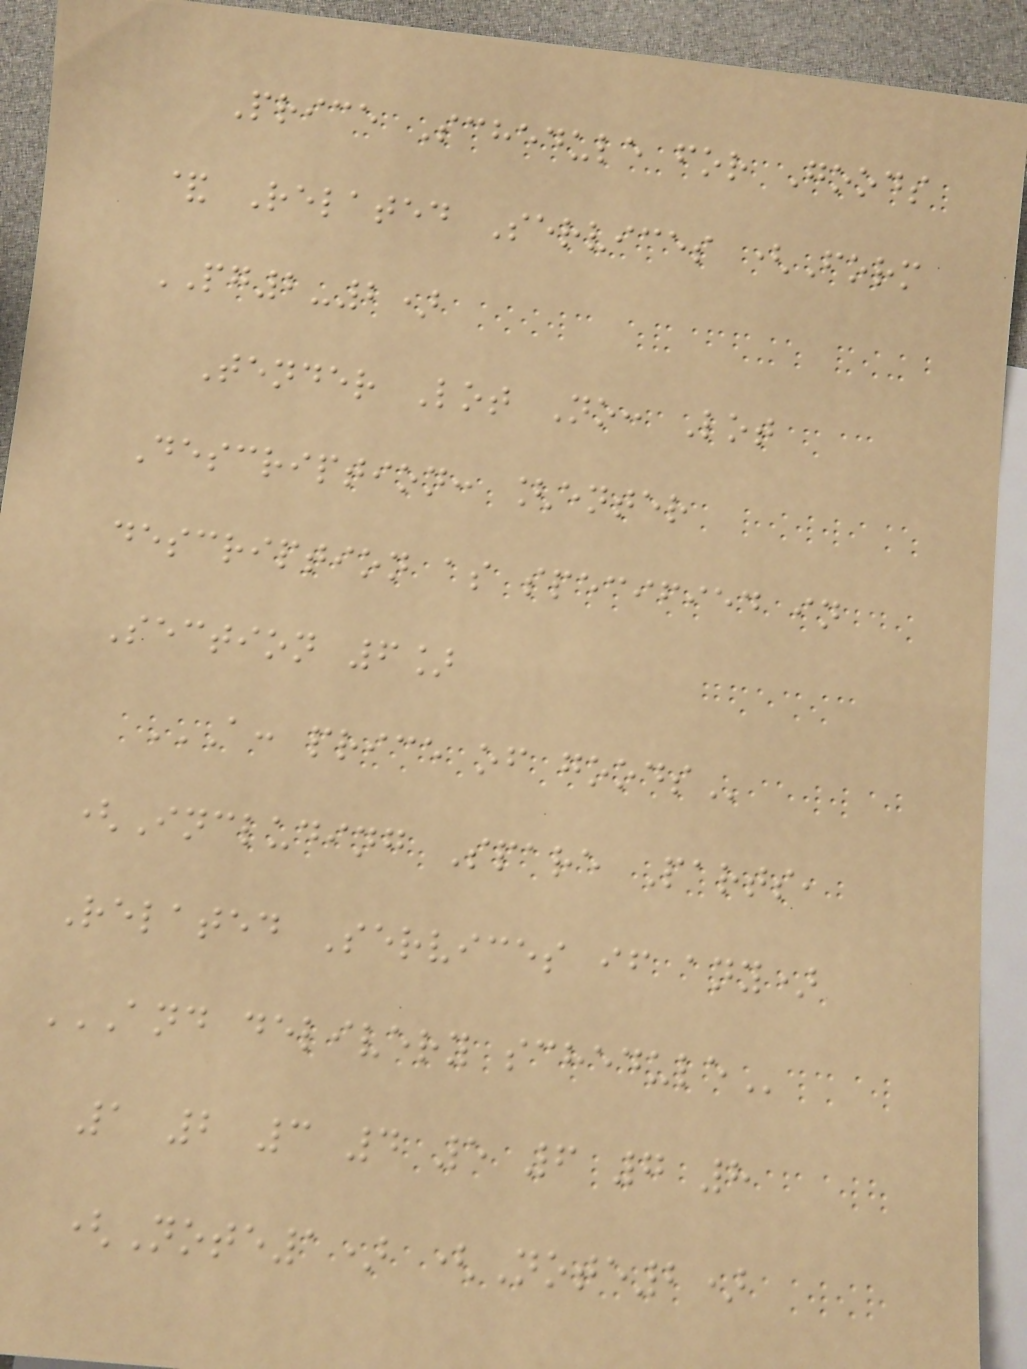Price Schedule for Goods
& Related Services (Form
PG2-2)
Tender Lot No: Lot
Description: [enter
description as specified in
Section 6]
A: PRICE OF GOODS
(Including Spare Parts,
Related Services if any)
AND DELIVERY SCHEDULE
1 2 3 4 5 6 7 8
(Note1) (Note2)
